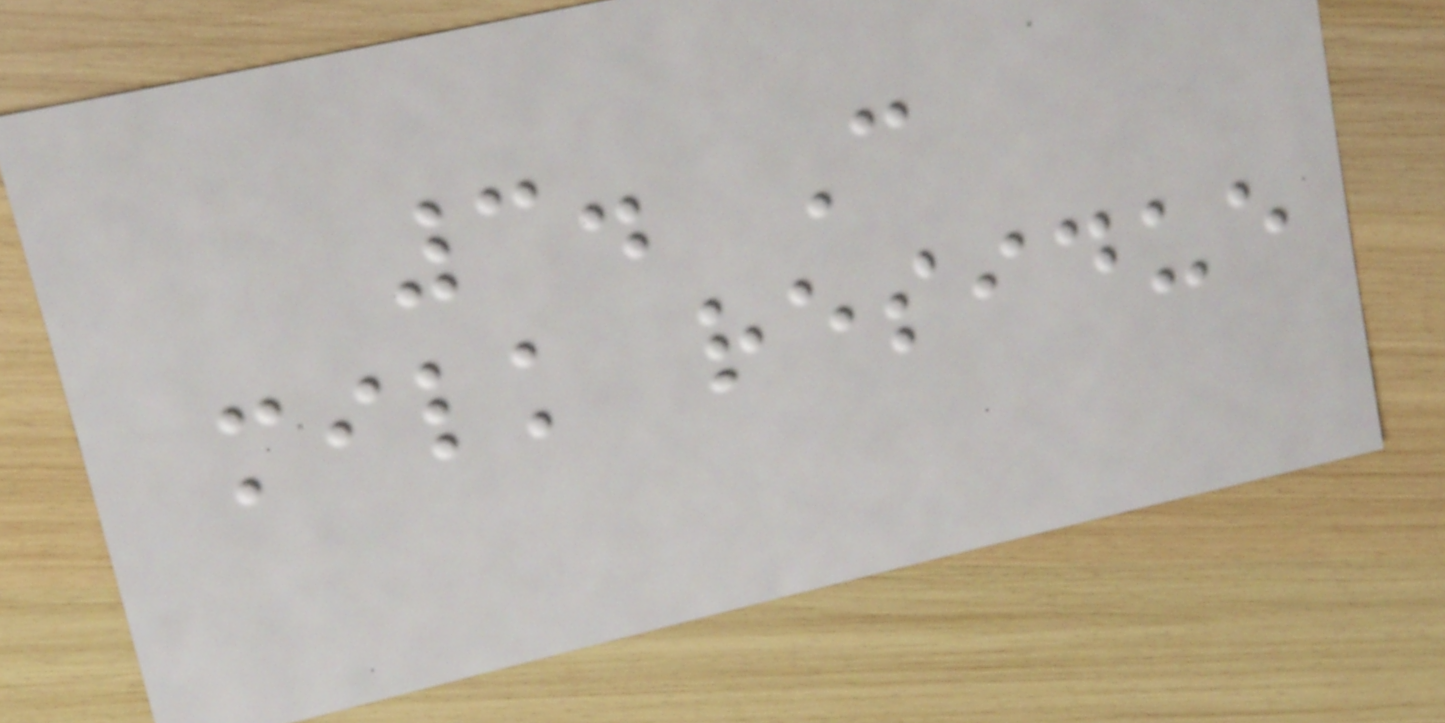3. Can
milk residue
